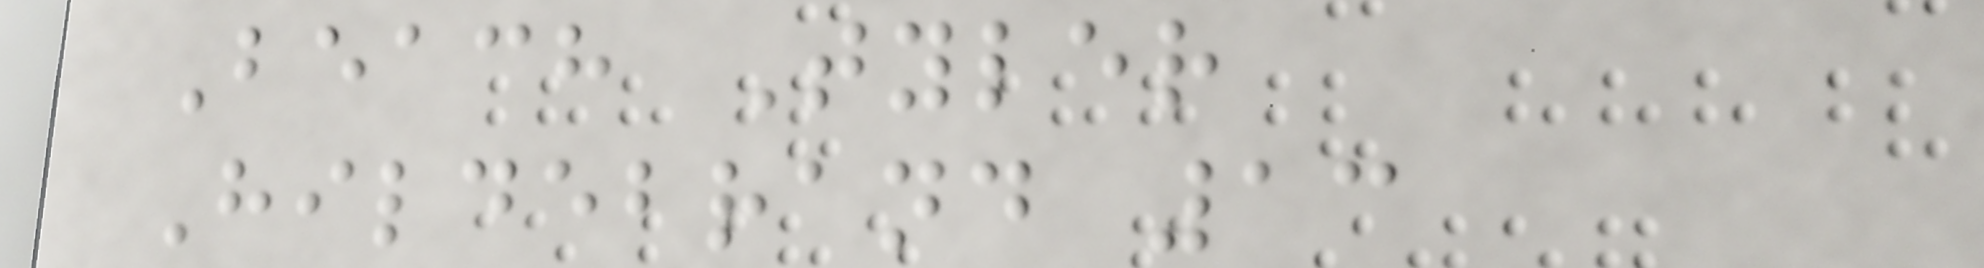Beach Tyler
Hildebrand 13
